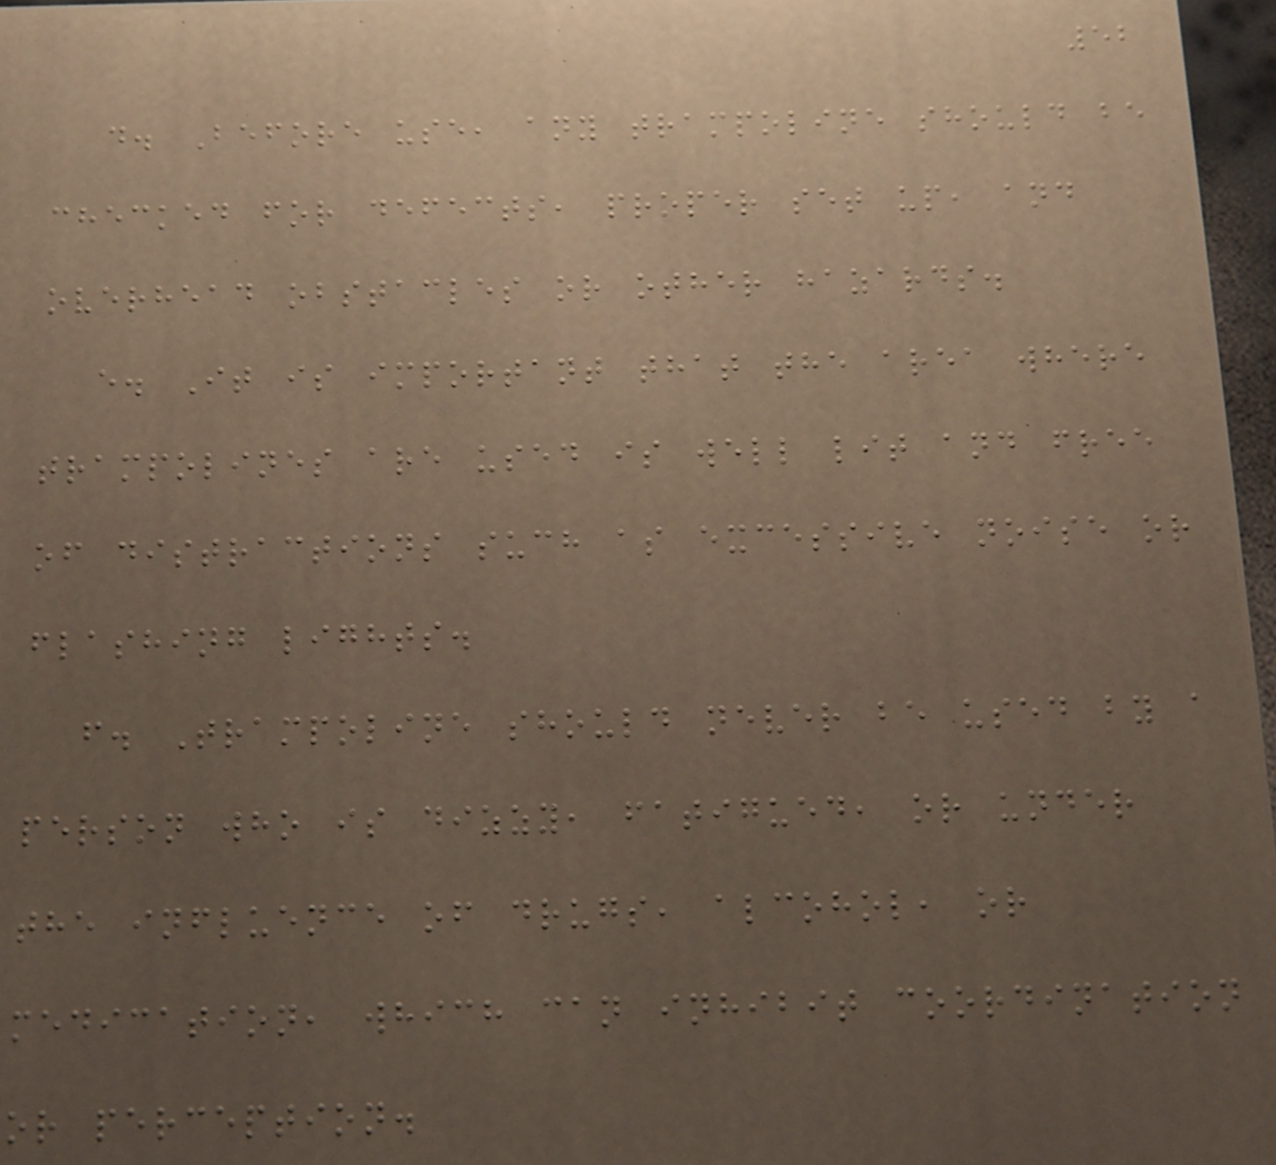52
d. Before use, any trampoline should be
checked for defects, proper set up, and
overhead obstacles or other hazards.
e. It is important that the area where
trampolines are used is well lit and free
of distractions such as excessive noise or
flashing lights.
f. Trampoline should never be used by a
person who is dizzy, fatigued, or under
the influence of drugs, alcohol, or
medication, which can inhibit coordination
or perception.
